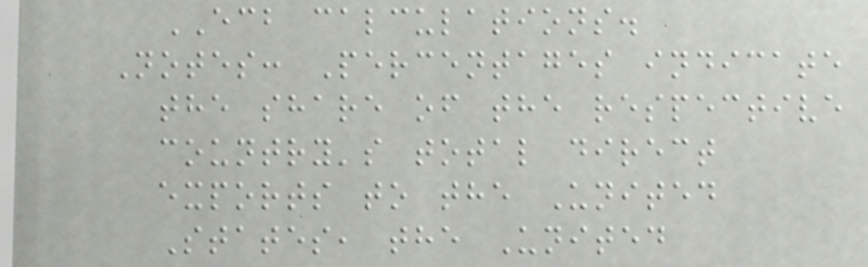ECB calculations.
Notes: Percentages indicate
the share of the respective
country's total direct
exports to the United
States, the United
